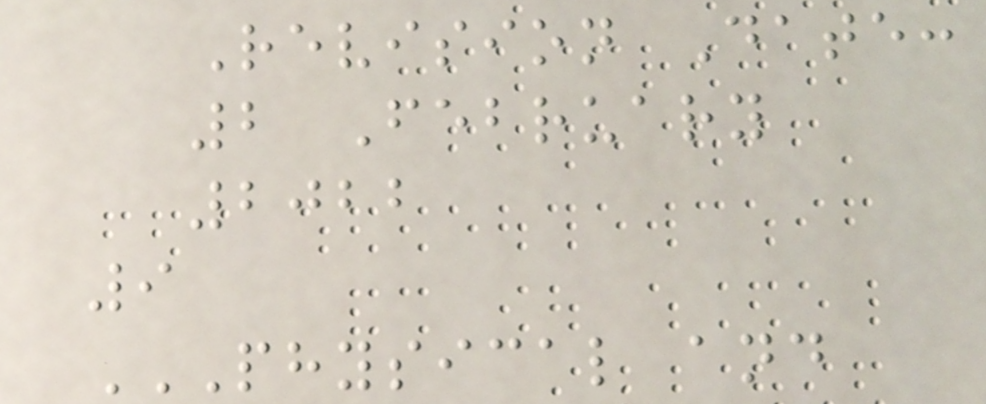Revision Date:
2 February
2022
9
PHYSICAL AND
